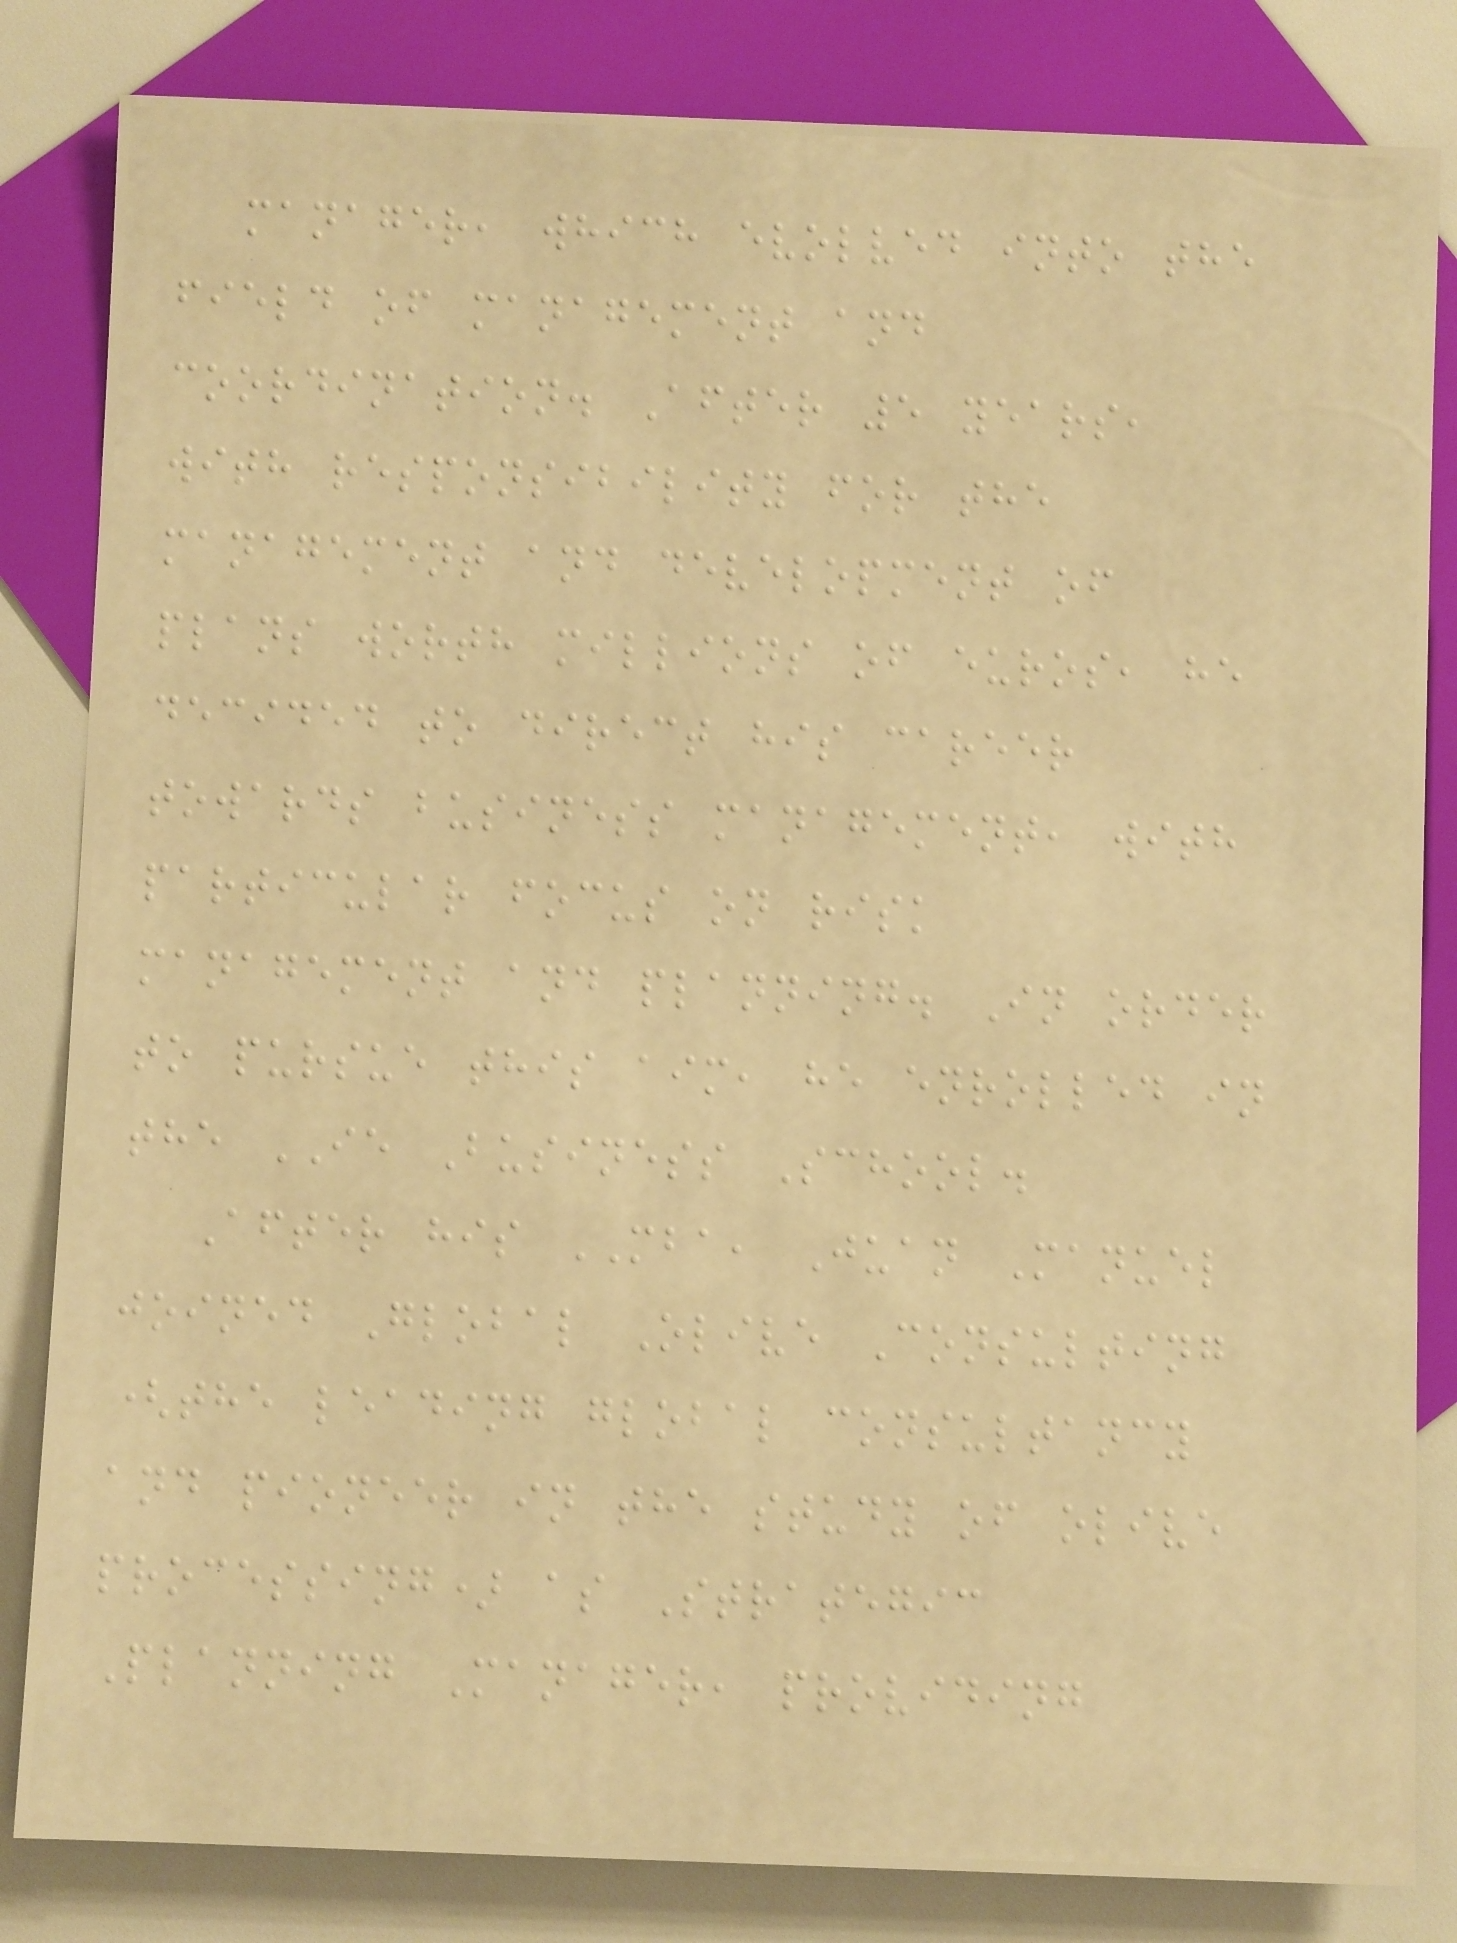manager, which evolved into the
field of management and
coordination. After 5 years,
with responsibility for the
management and development of
plans worth millions of euros, he
decided to direct his career
towards business management, with
particular focus on risk
management and planning. In order
to pursue this aim, he enrolled in
the IE Business School.
After his MBA, Juan Manuel
joined Global Olive Consulting
(the leading global consultancy
and pioneer in the study of olive
processing) as Strategic
Planning Manager, providing
